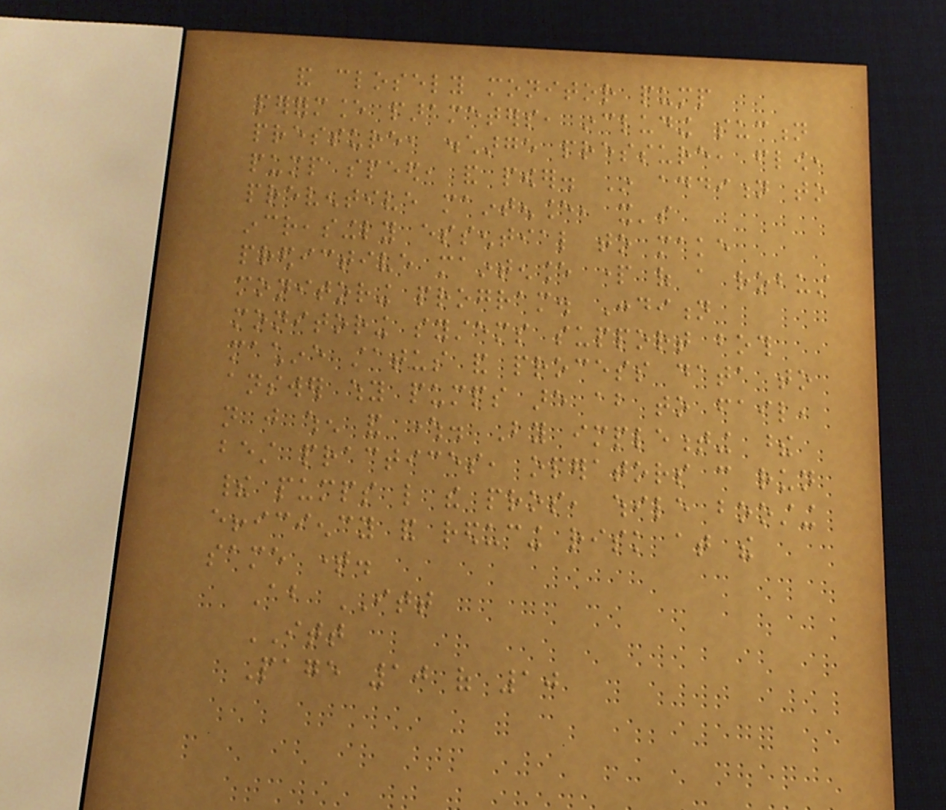and closely monitor pump
performance parameters, including suction
pressure, discharge pressure, flow,
pump speed, and power. In addition to
preventive maintenance, it's
increasingly essential to make
predictive maintenance part of a robust
monitoring program. Condition
monitoring systems support both
machine status and process data to
answer why pumps are about to fail,
not just when and where. By implementing these
best practices, operators can run
their pumps like the pros, while boosting
efficiency and reducing risk at the
same time.
About ITT
ITT
Page 10 of 10
